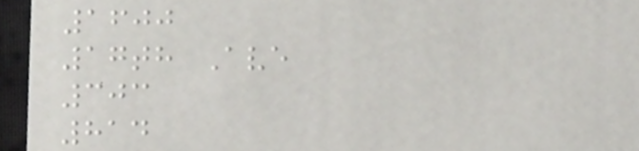1600
17th Ave
303
814
